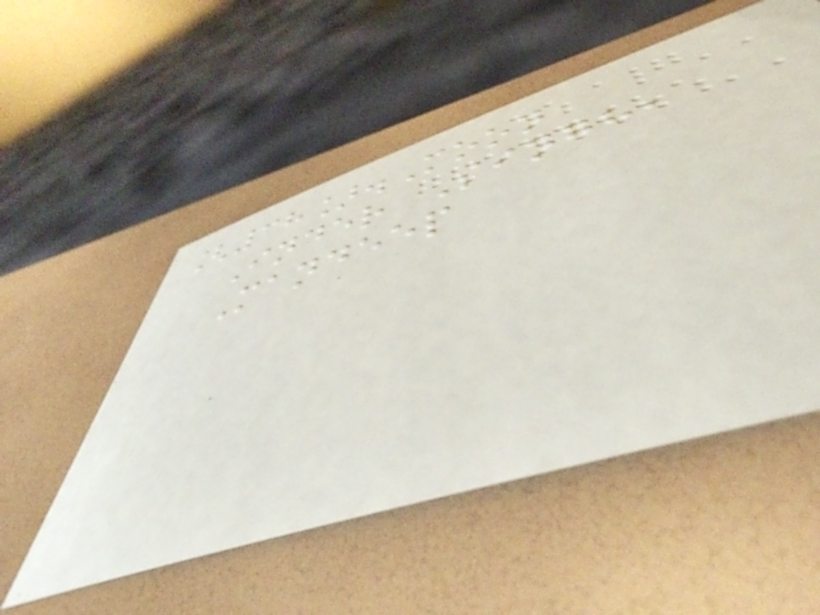[38].Moon
Inder Singh,
Mandeep
